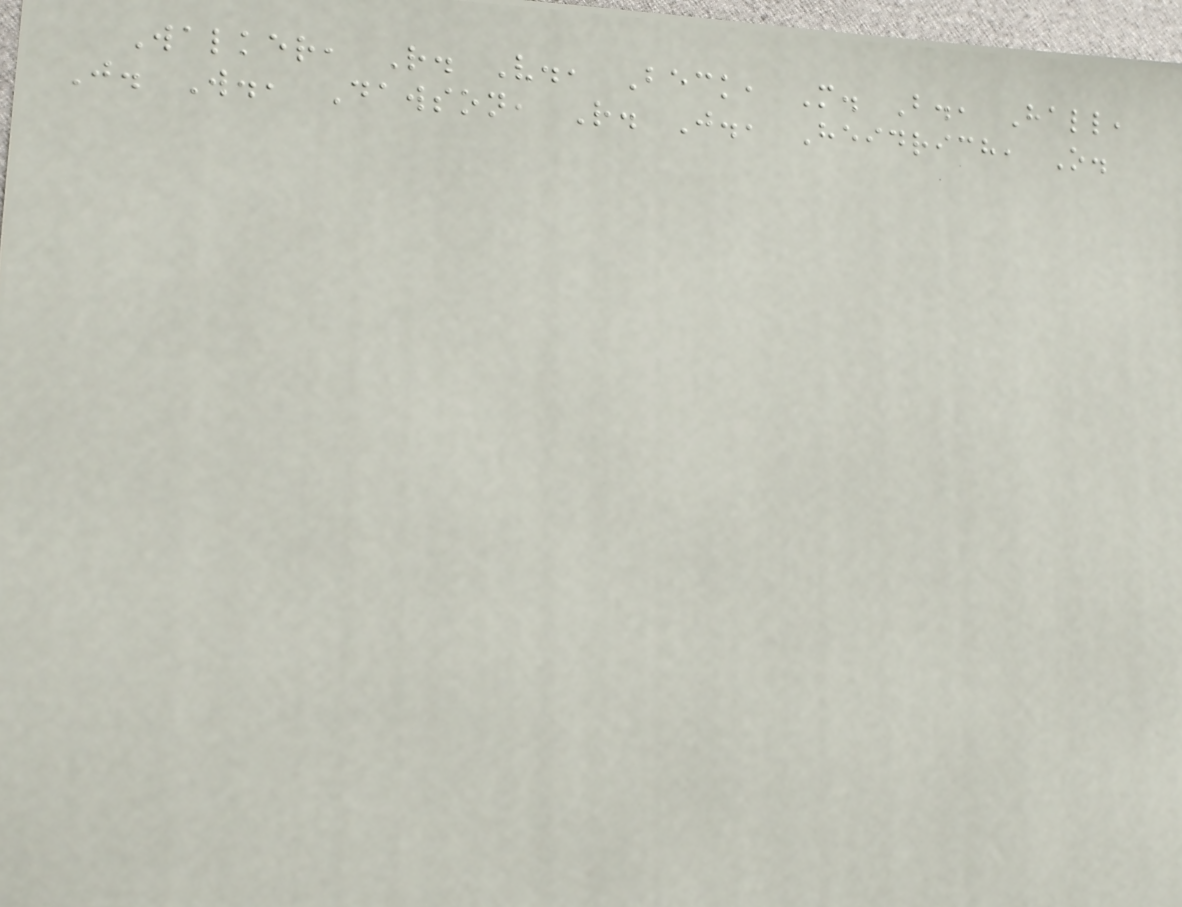Walker, R. V., Beck, M. B., Hall,
J. W., Dawson, R. J., Heidrich, O.
